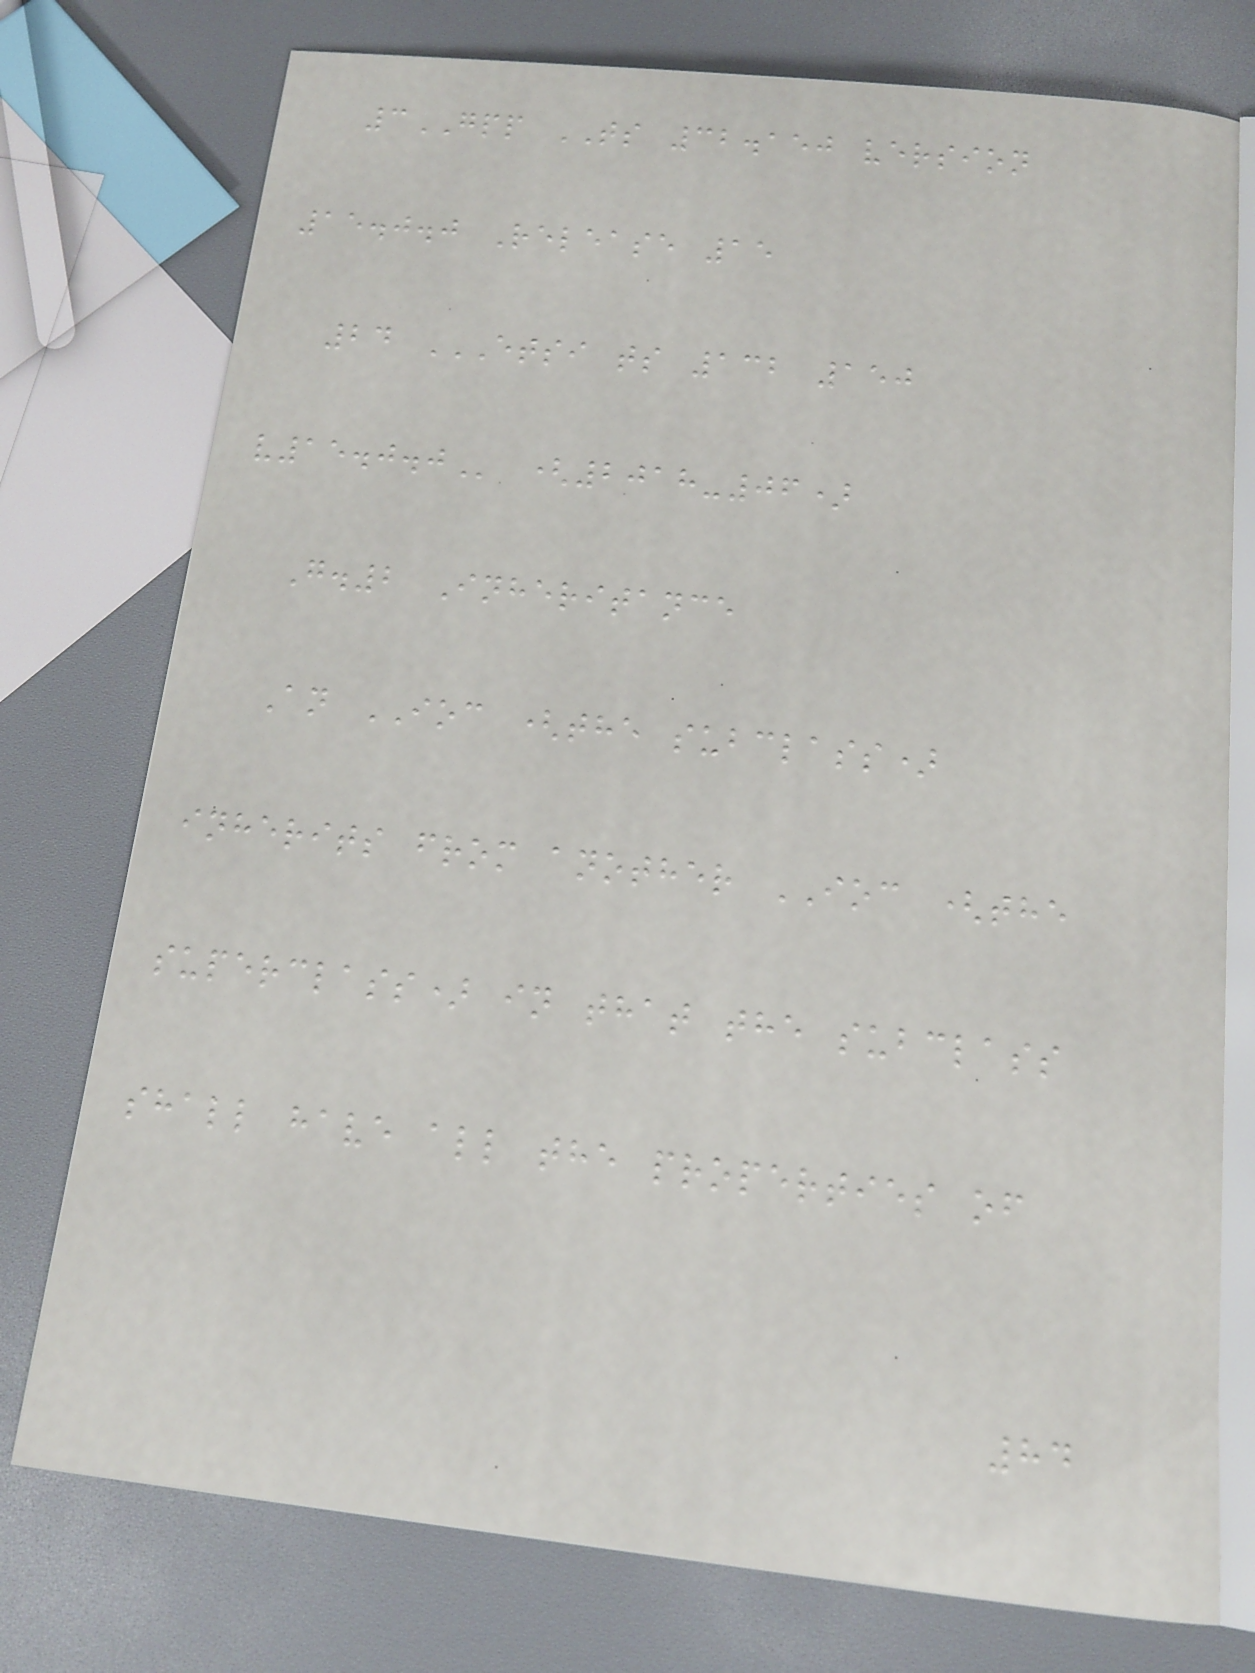3GPP TS 32.150 version
15.0.0 Release 15
24 ETSI TS 132 150
V15.0.0 (2018-06)
G.2 Inheritance
An IOC (the subclass)
inherits from another IOC (the
superclass) in that the subclass
shall have all the properties of
84
